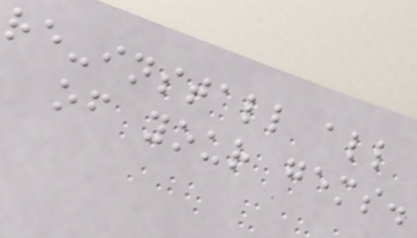re-install all
of your gems.
